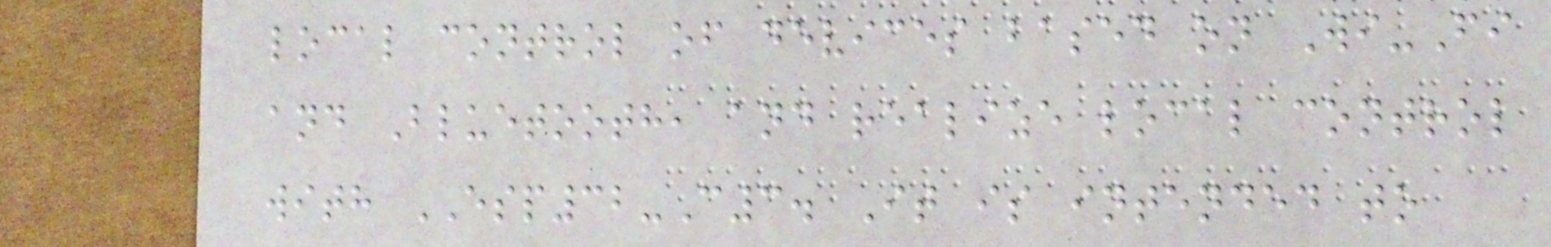local control of devices based on Wi-Fi
and Bluetooth, and realize local control
with ESP32-C3. It is intended to
